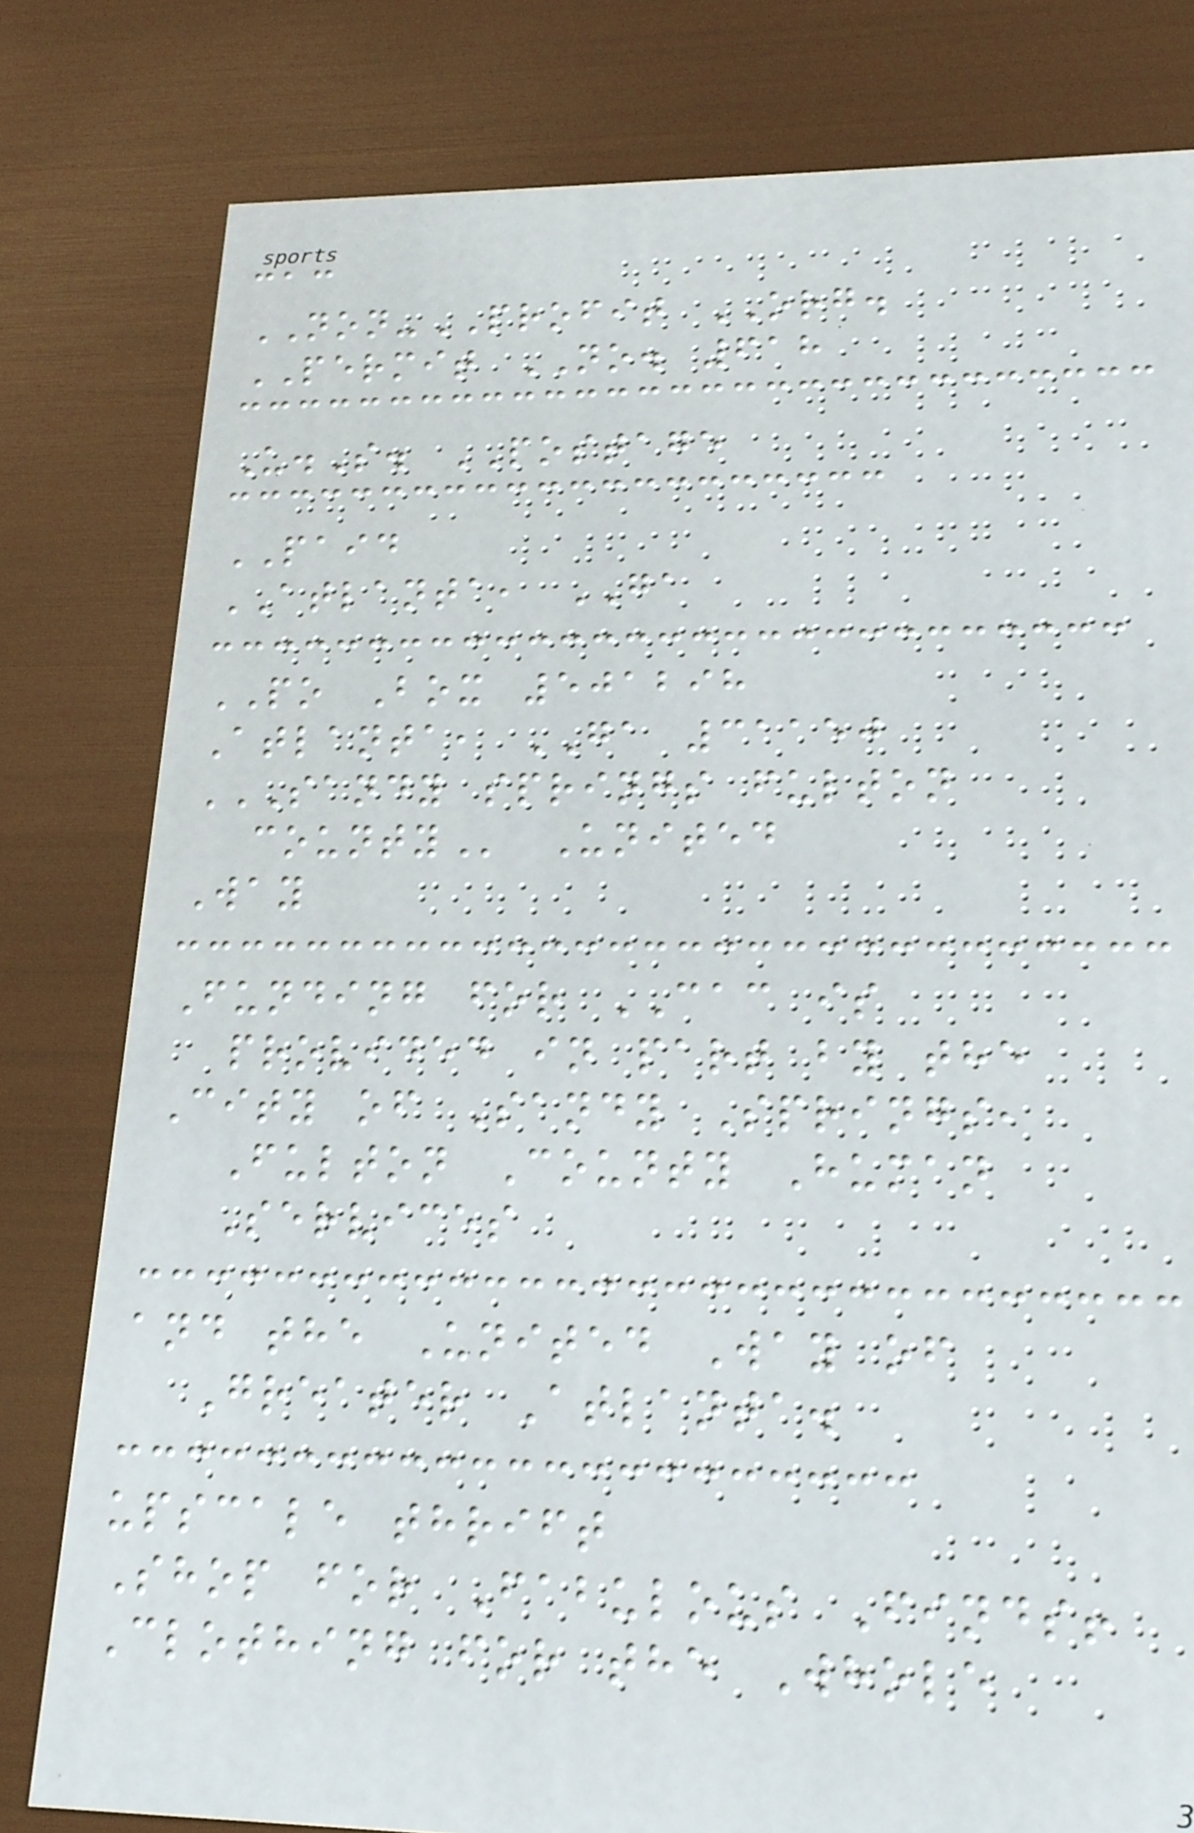cac
NON-PROFIT ORG.
PERMIT NO. 618
U.S. POSTAGE
PAID
ATLANTA, GA
PO Box 501298
Atlanta, GA 31150
SANDY SPRINGS FULTON
COUNTY United
Way
Funding for CAC is
provided in part by the
City of Sandy Springs,
Fulton County Human
Services
and the United Way of
Greater Atlanta.
upscale thrift
Shop for Fabulous Finds!
Clothing for the Whole
